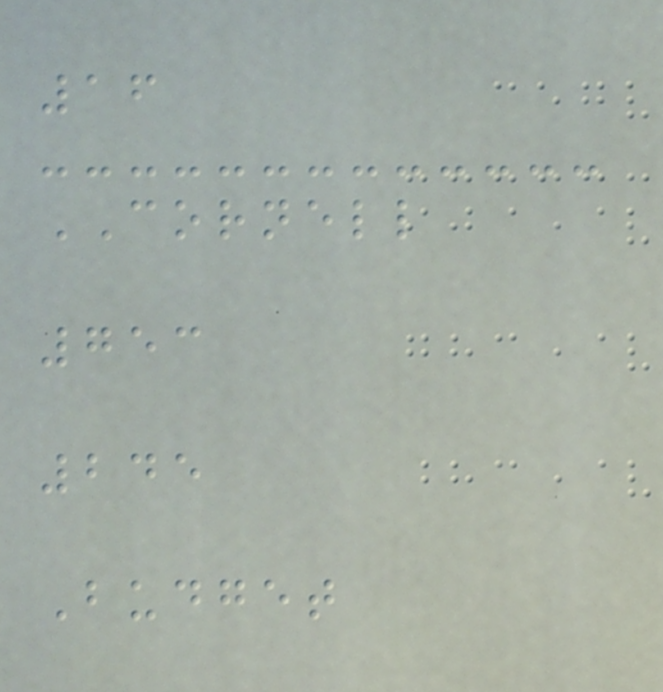16
CORNELL
753
245
Budget
